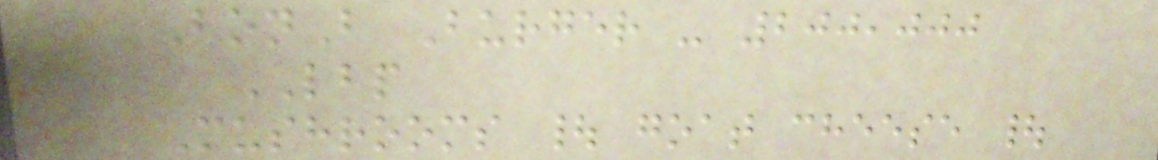BonB Burger - 200,000
LBP
Mushrooms | goat cheese |
